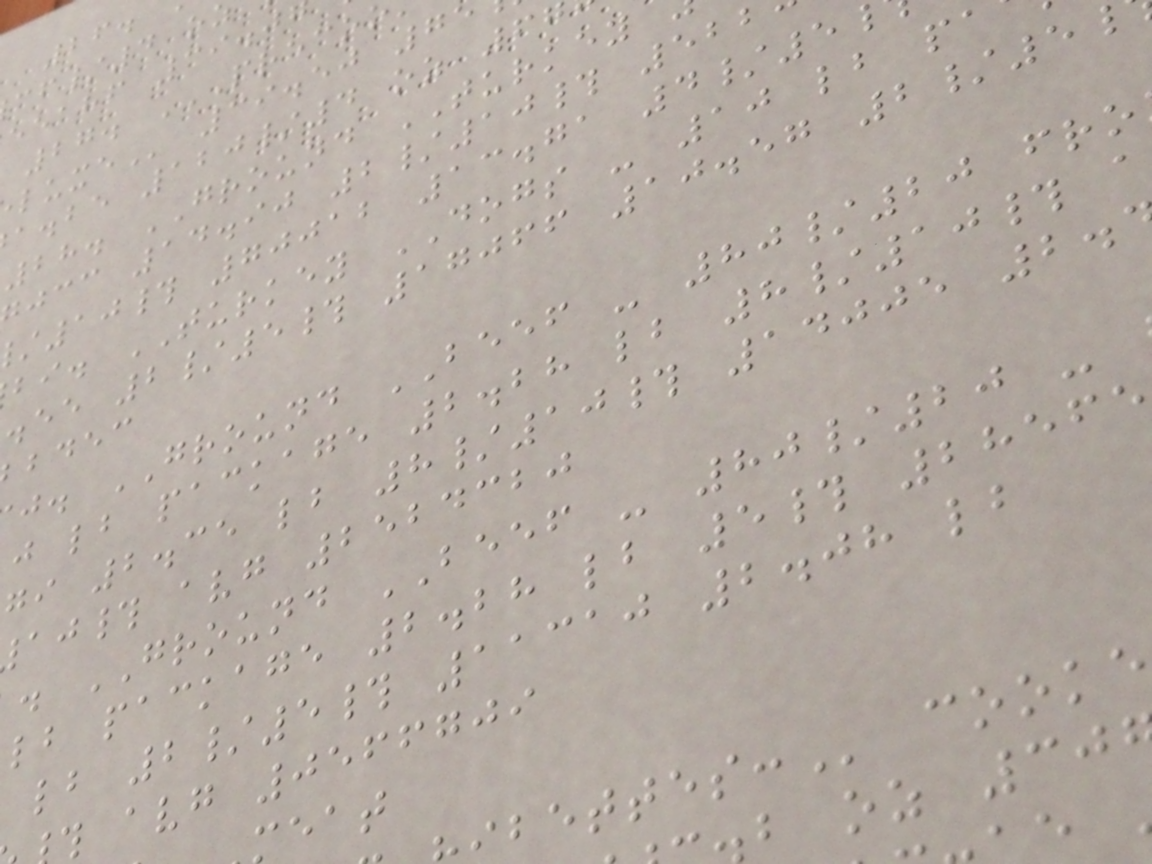eeahf 39.0
39.50 7
a.be 120/4 oz 6
28. GROUND TURKEY
jcc 14.90 2/10# 522
10# 70012 13.71 4/5
bi. TURKEY DOGS - 10 lb pa
.ee 2/5# 17066 10.57 2/5
bdec
j. GROUND BEEF - 80/20 fro
j lb package 2.28 lb 8/10# a
gi 2.35 lb 8/10# 14005 2.
aj# avg 2524320
. GROUND BEEF - 80/20 -
lb package 2.28 lb 5# 28565
lb 2/5# 11310 2.08 lb
avg 0566709
